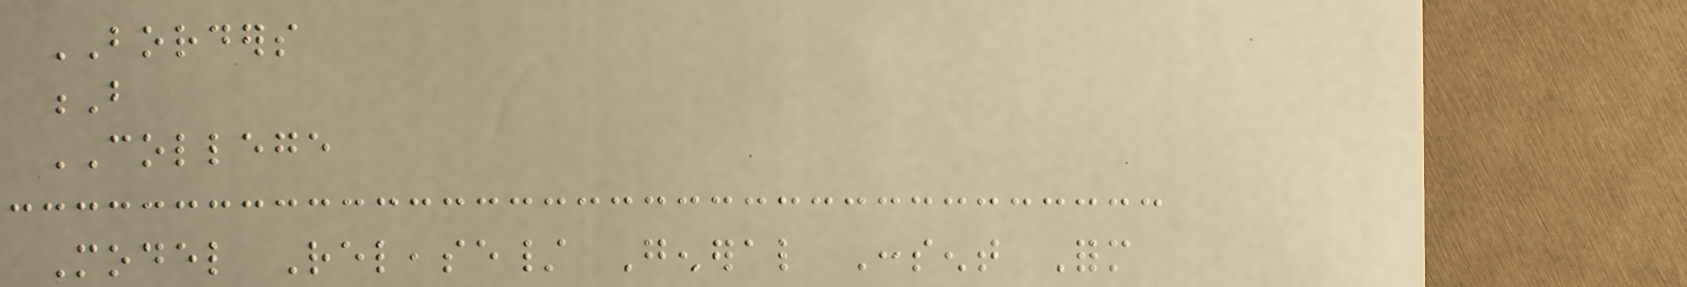BORDERS
B
COLLEGE
Model Release/ General Consent Form
